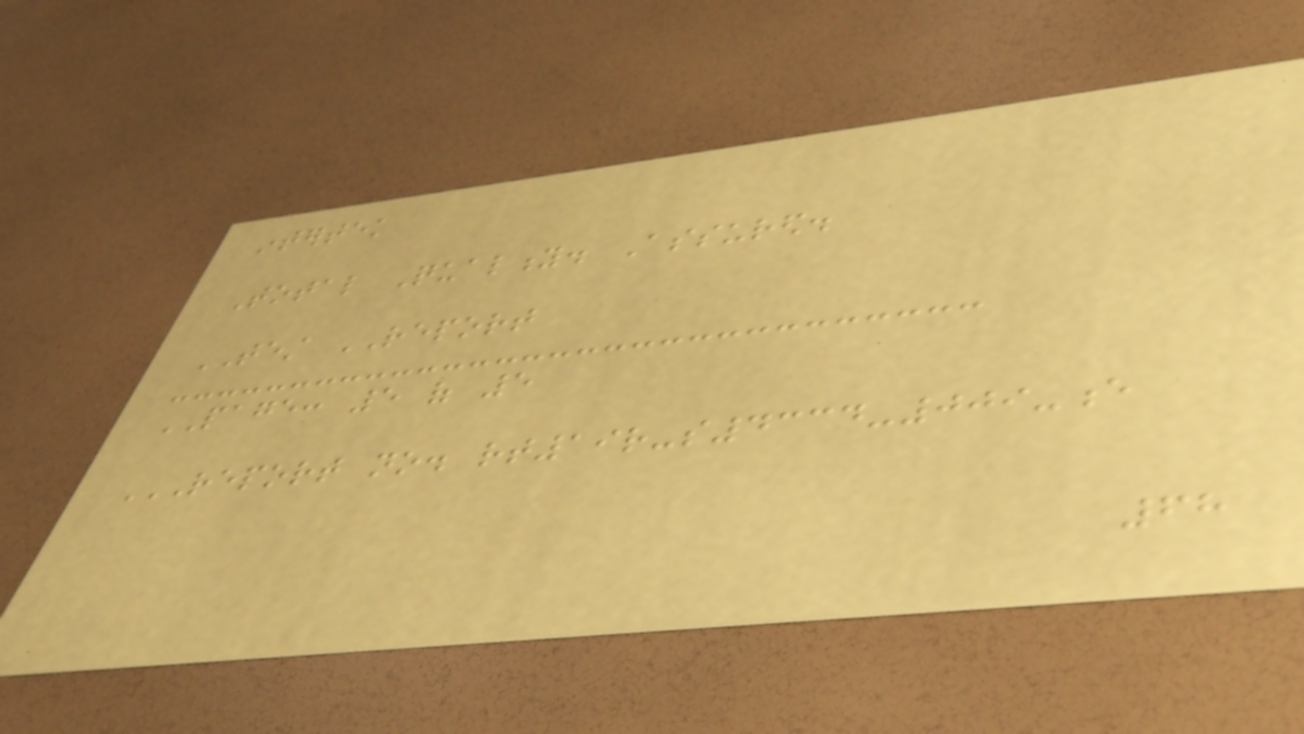intertek
Total Quality. Assured.
TEST REPORT
PAGE: 5 of 5
REPORT NO. RT19R-S4334-009-E
68
